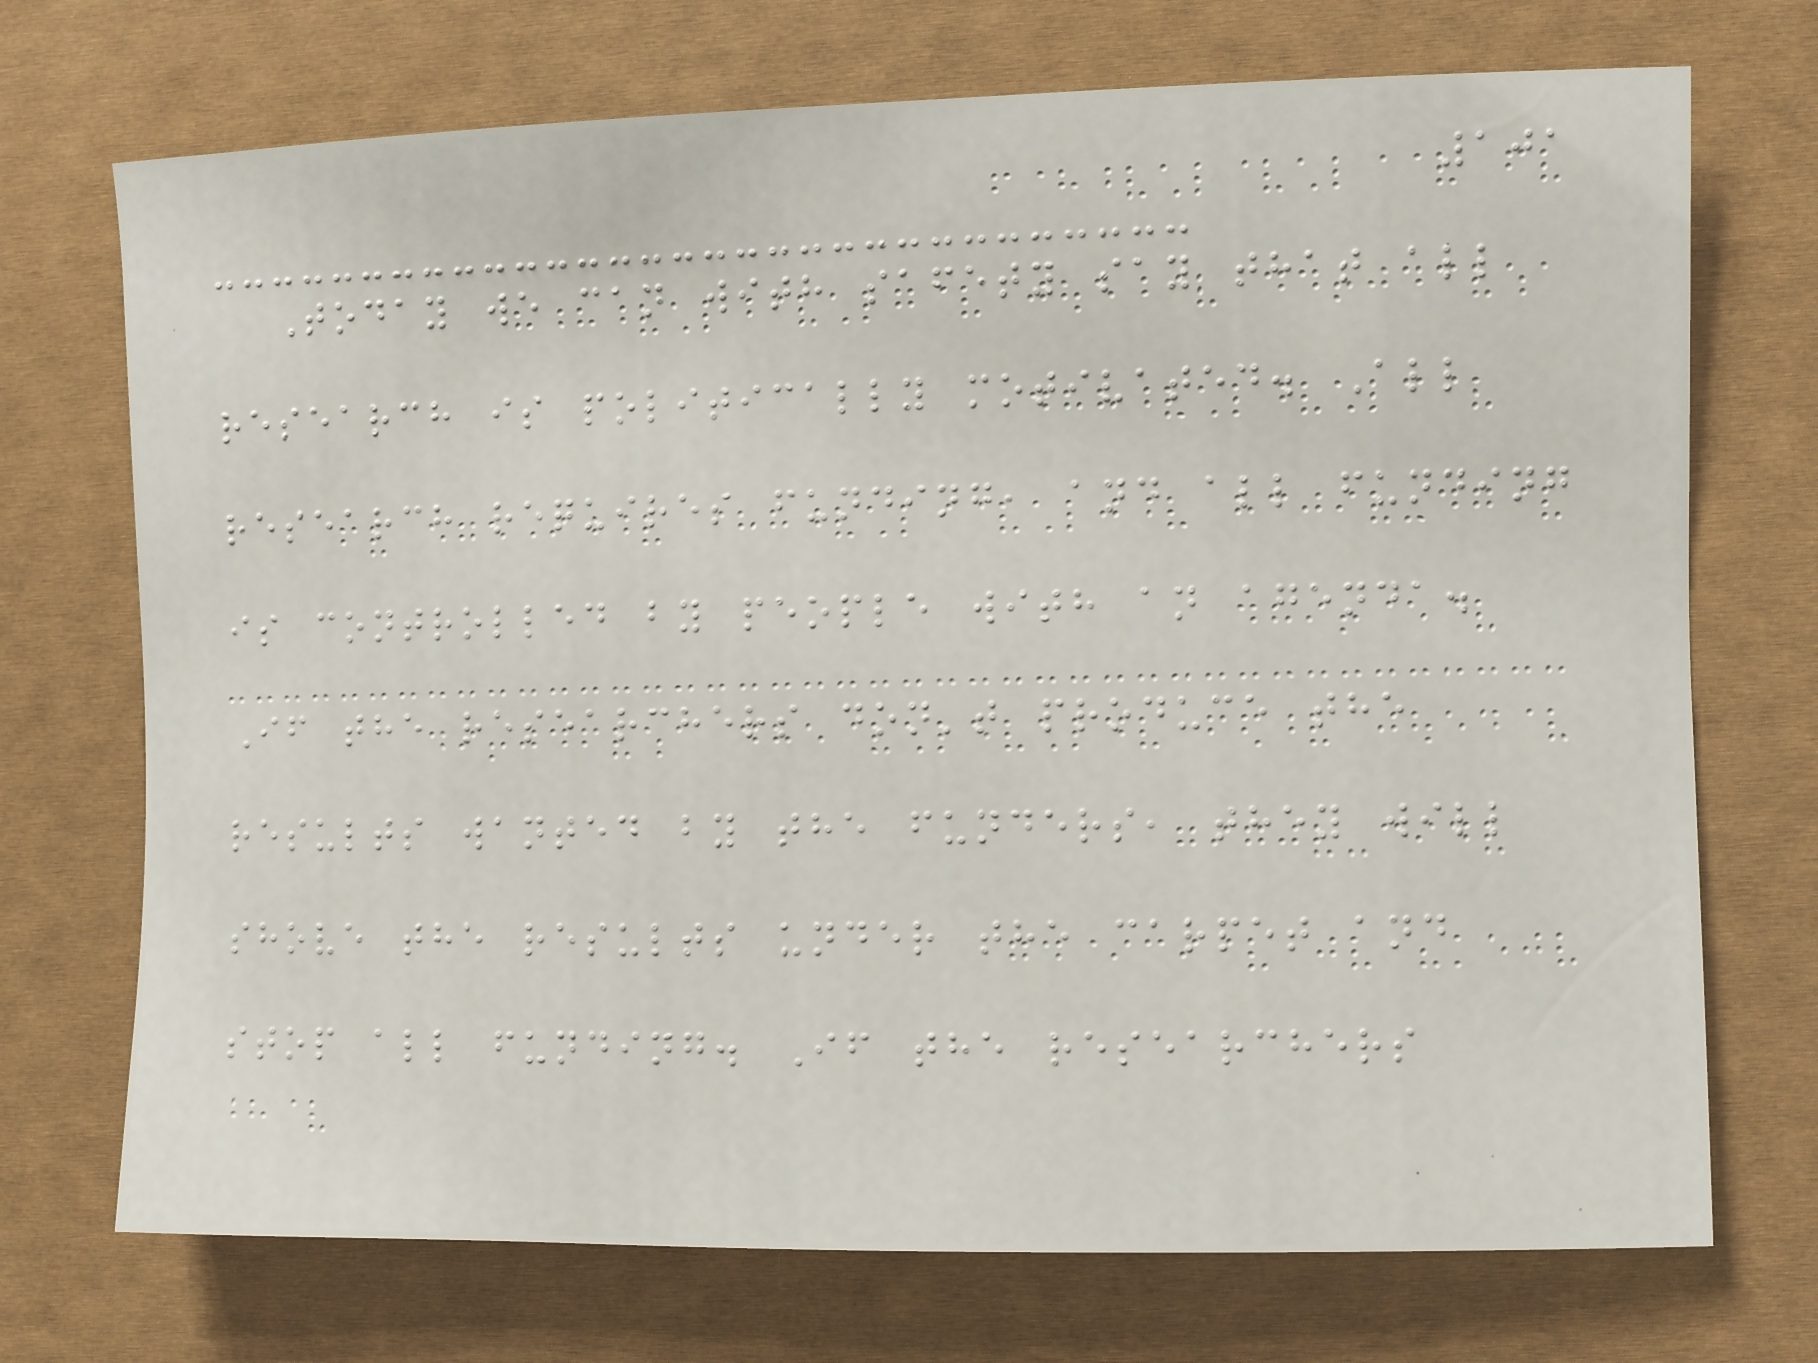101
Today we can with safety say that all
research is politically motivated. All
research requires funding, and all funding
is controlled by people with an agenda.
If the researchers don't produce the
results wanted by the funders, they will
shove the results under the carpet and
stop all funding. If the researchers
